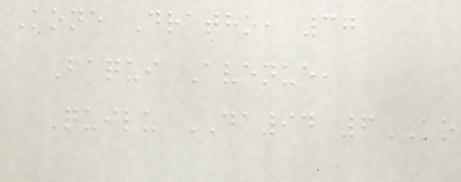Kone Dratho, 37
Baqui Avenue,
Quilu DA94 6KO
